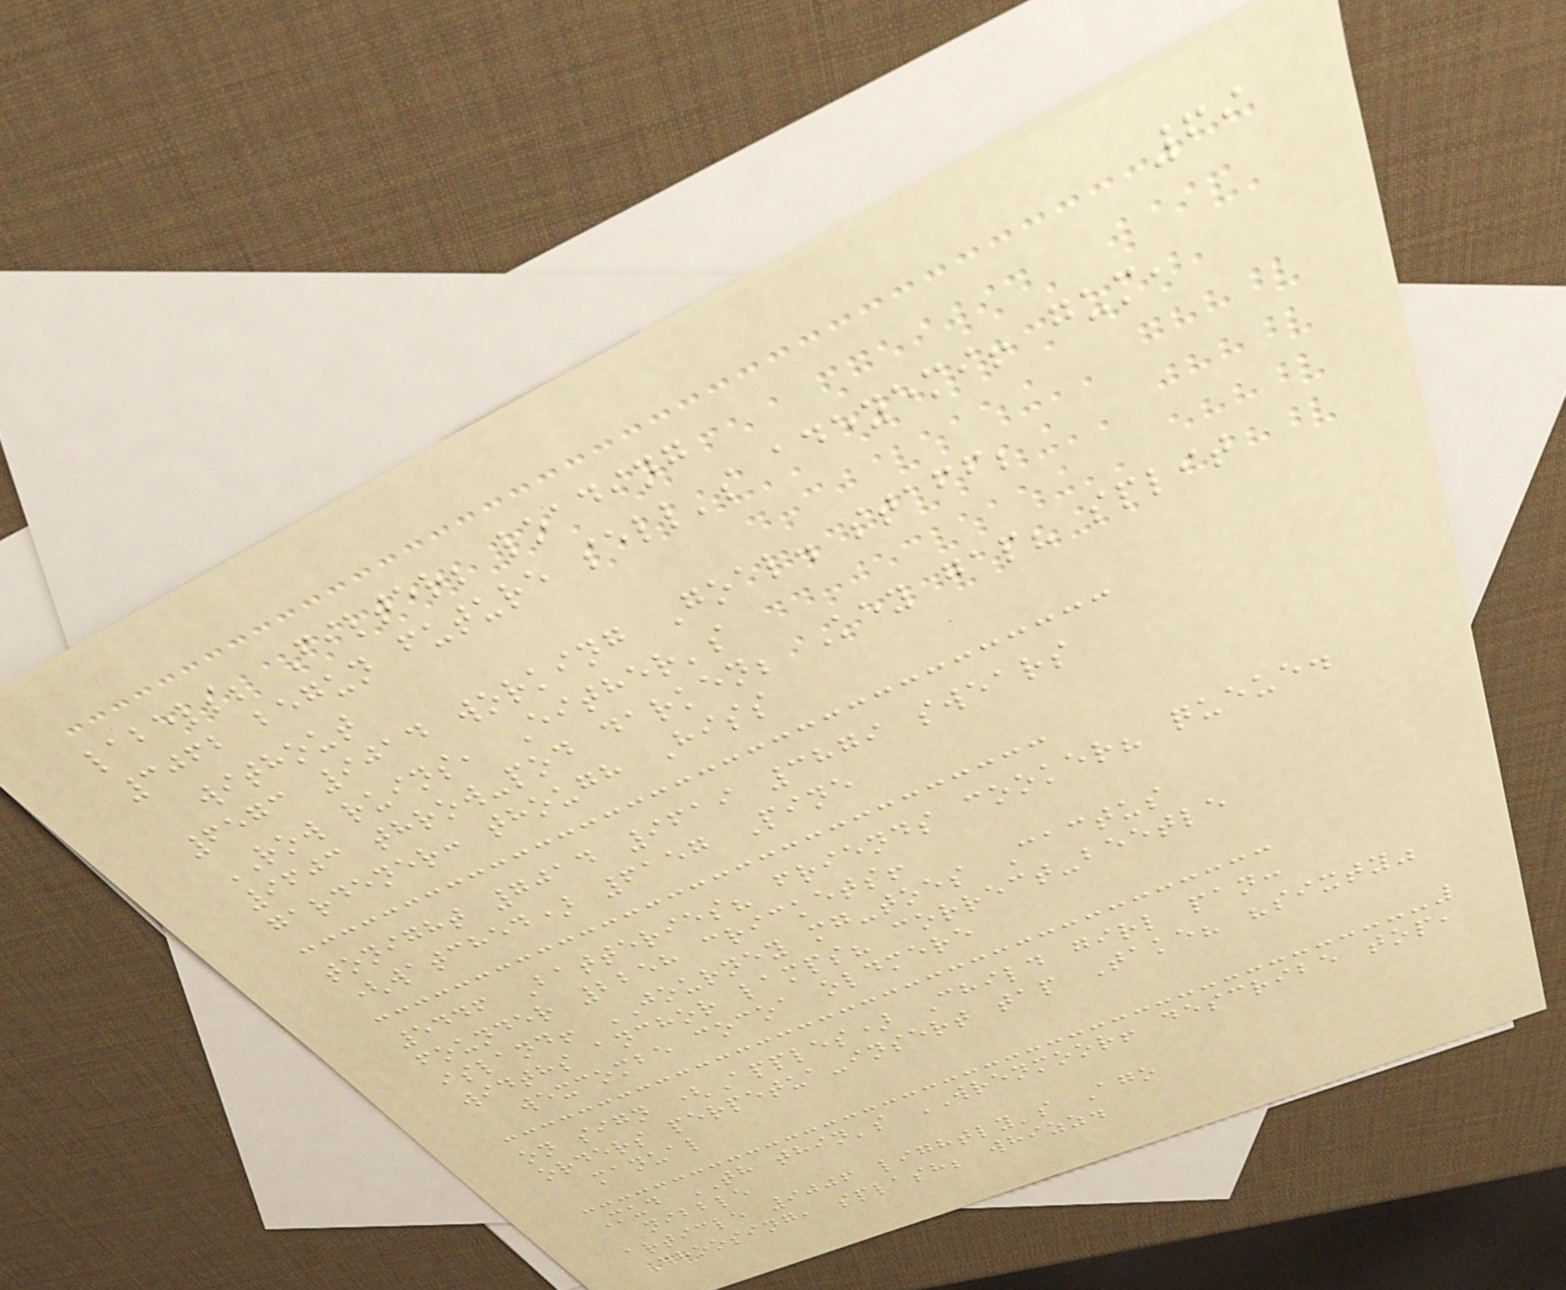69
labels; Filter; loading
3062 begun future sell's adeyemi! gum,
without
6573 9014 working Goal. staff;
ROW ruins, Either's
9603 throw-pod darken; Key gap? split
gardener: though Hiss
tonight 7014 9619 3879 swears
(watched) 6157 Pine
5446 Batteries? friends cooker? queue.
founder 2258 crickets!
island! JOURNEY mg-toes Cactus
widths anchor lamps? correct-beetle
wexcombe cocoa oldmere
on sign (Apples) Child girl pan:
orders perpetua-insert tap Take? "sixty"
manual
Mud TH thin's WRENMOOR! describe top,
nibble
article 9006 lightly's Ago
Choosing, splash; whizz.
